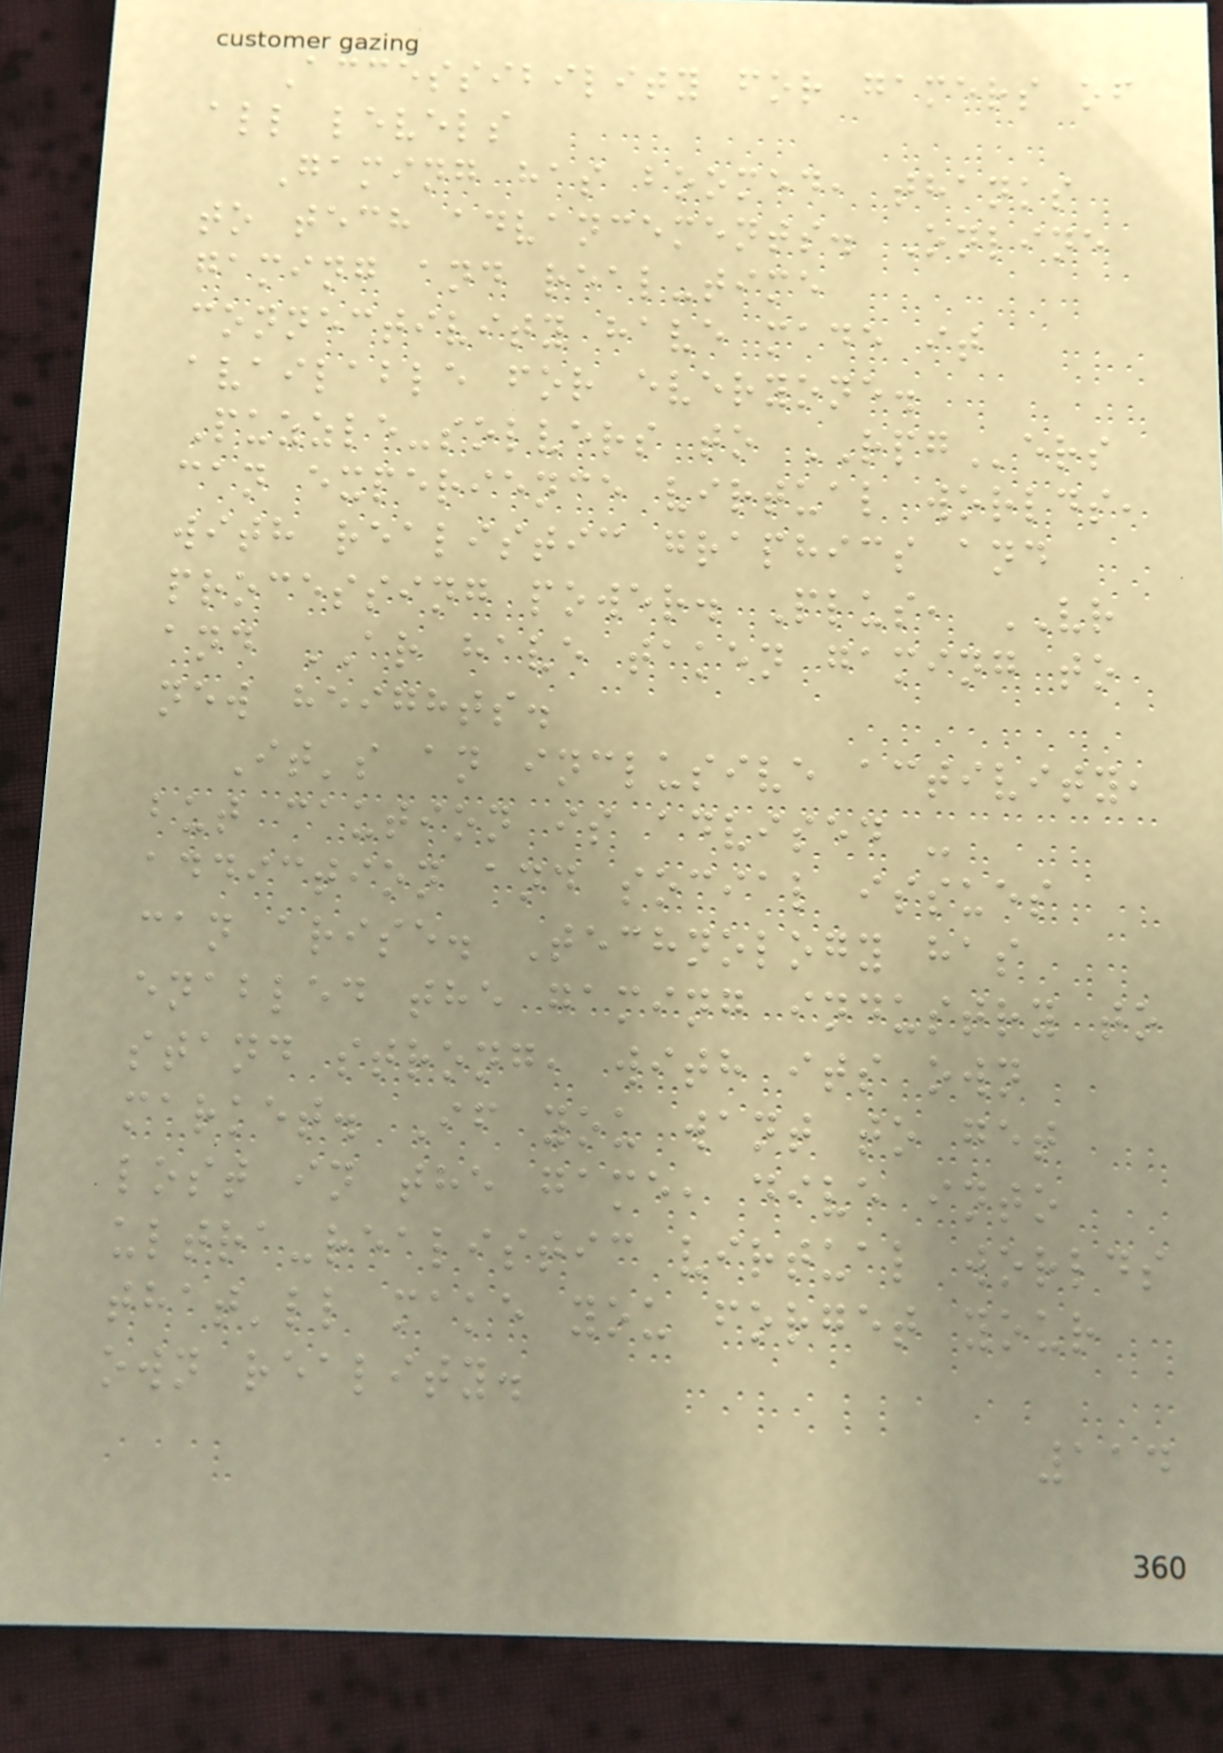Accessibility for gamers of
all levels
Gaming has boomed, thanks
to tech advancements. Online
gaming and real-time
connectivity have made it
available for everyone.
Puzzle-solvers to RPGers
can experience virtual worlds,
with realistic graphics and
processing power. Plus, VR
and AR have taken gaming to
new heights.
It's an inclusive activity,
but caution is advised -
addiction and social issues
can arise. Technology has
enabled the gaming industry to
stand strong, with its own
market. If you want to get
lost in the game, dive into
ultra-realistic virtual worlds
that'll make you forget your
own reality.
114
